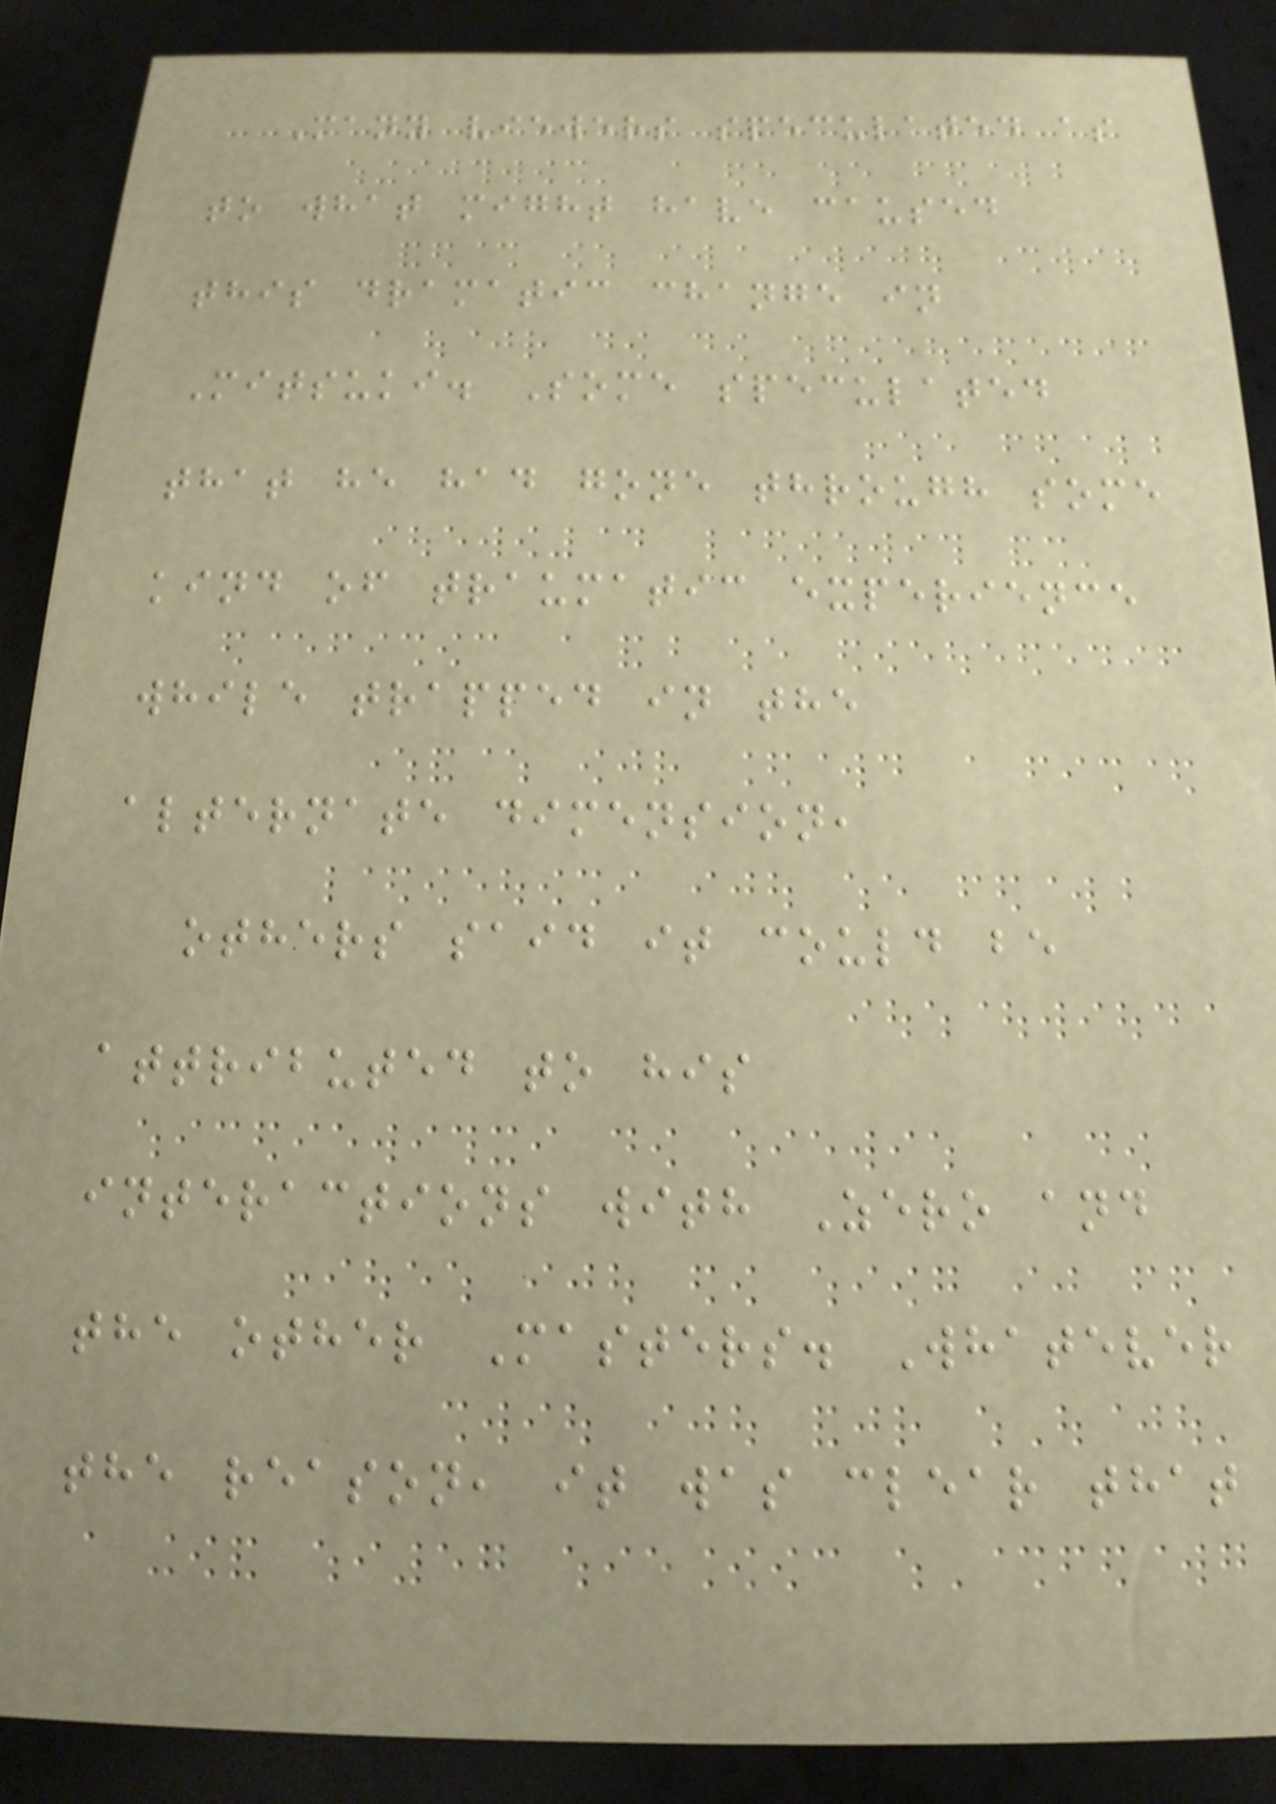Many viewers speculated as
to what might have caused
this dramatic change in
Mitsuki. Some speculated
that he had gone through some
kind of traumatic experience
while trapped in the
alternate dimension,
others said it could be
attributed to his
interactions with Zero and
the other Masters. Whatever
the reason, it was clear that
